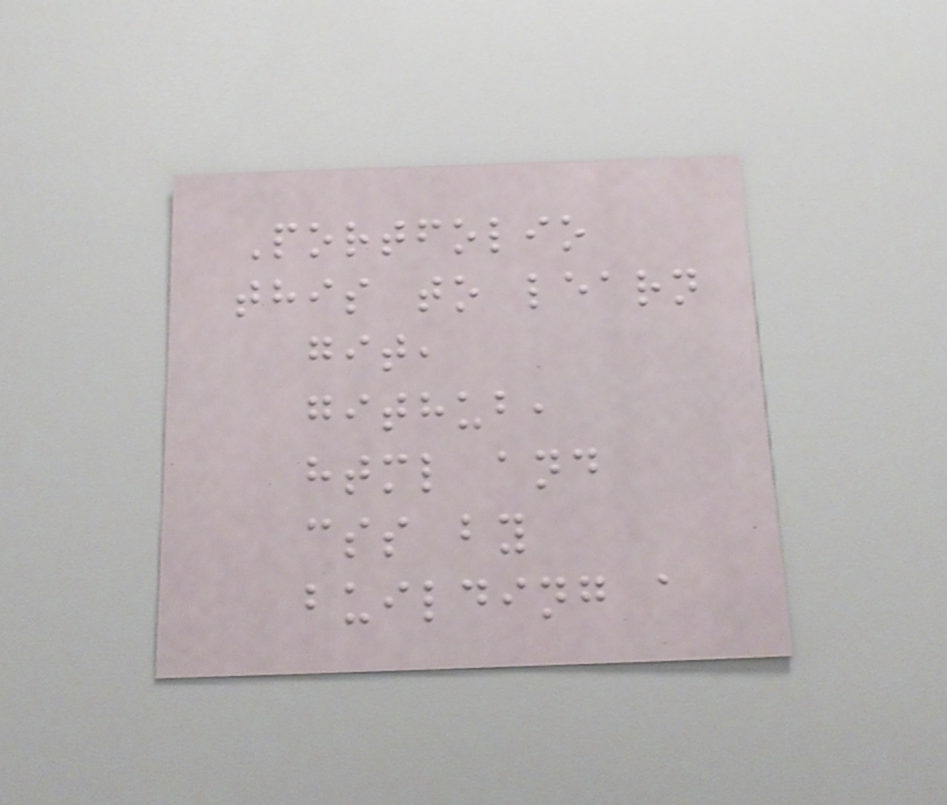Portfolio
this to learn
git,
github,
html and
css by
building a
